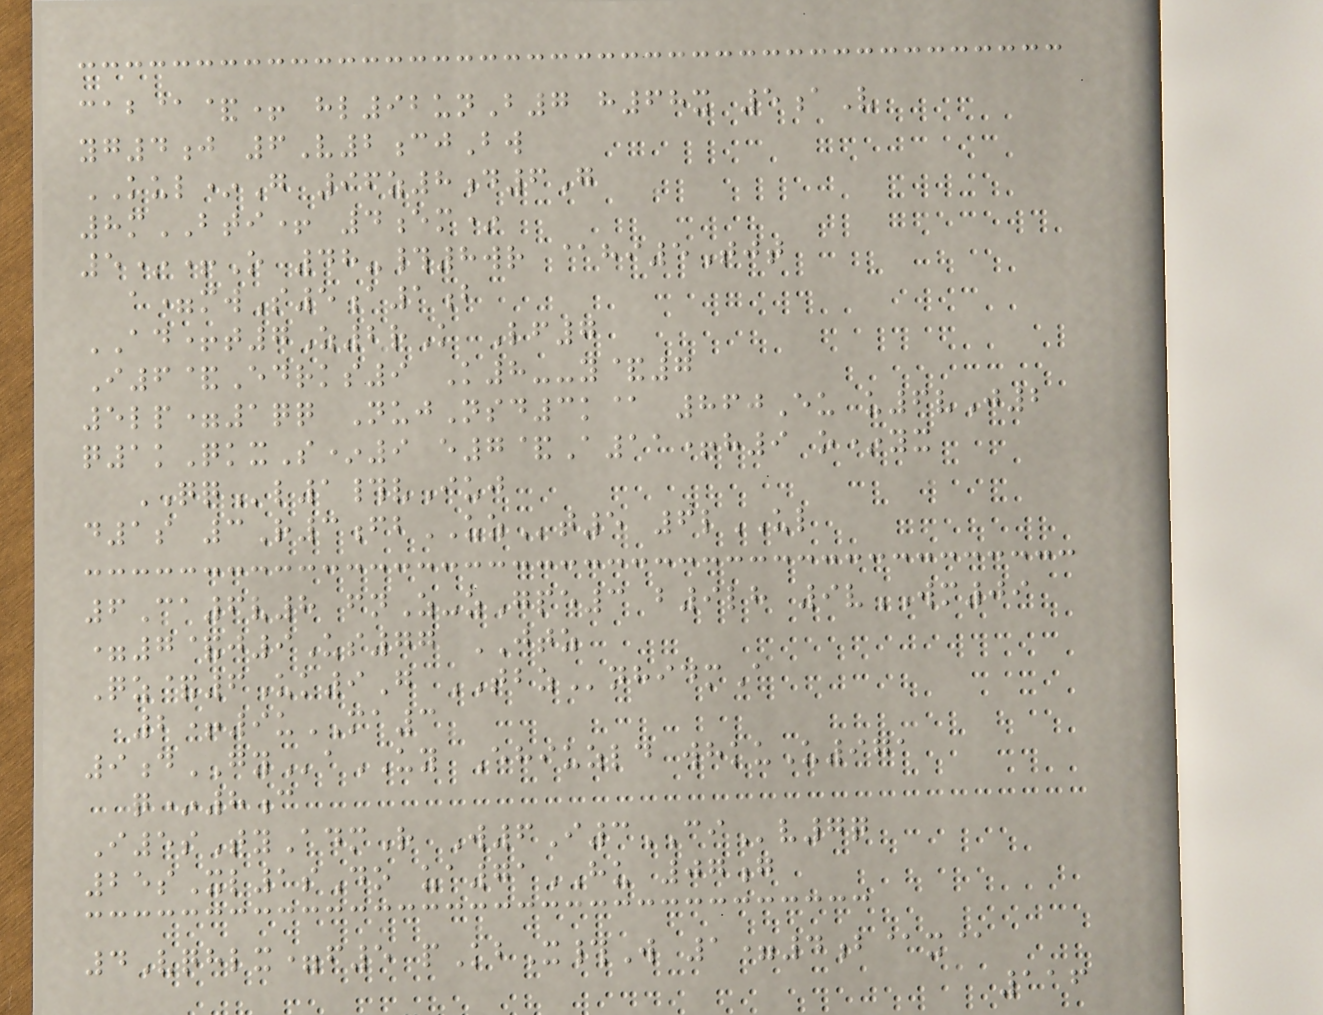cab@&+ hl92unB7 h68x 5aV
yg4j 6V2cjBw
KUL*G 96z8d6G
8mBTI+ 4em*
5*+O 48-#8wr @hi5Tjt
a=mwS5a1b
AD+t7Z2rK Lf7
I6&Edrks9 K8--y&7
5lp=1qq NujNsd3k@ 860Eu u6vJ2
q1kQkxS*9 e7&A11+h9 o*yx
QQl1#vIuj
d1s 3R3fbUZt5 6lUL
6Ca6v8 fnZ-zGpe3 b9lh 9vWM09
=7&j9Us77 JTZ
Qz&6Uk9G TBZnhidmA
2+9uMA3
9dGYaUY Ehiuzld whkuU971
q*8c
I5sTyAdmR W6I3CIv7q
25sXl1sDo ua71HU 07g
4Vqhlx=f5 pKbX#W 1=4b@x@
116
